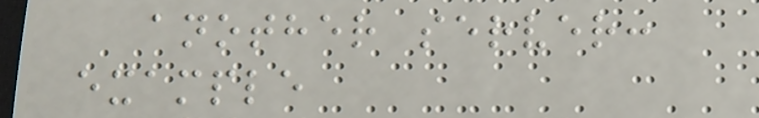another server:
example
